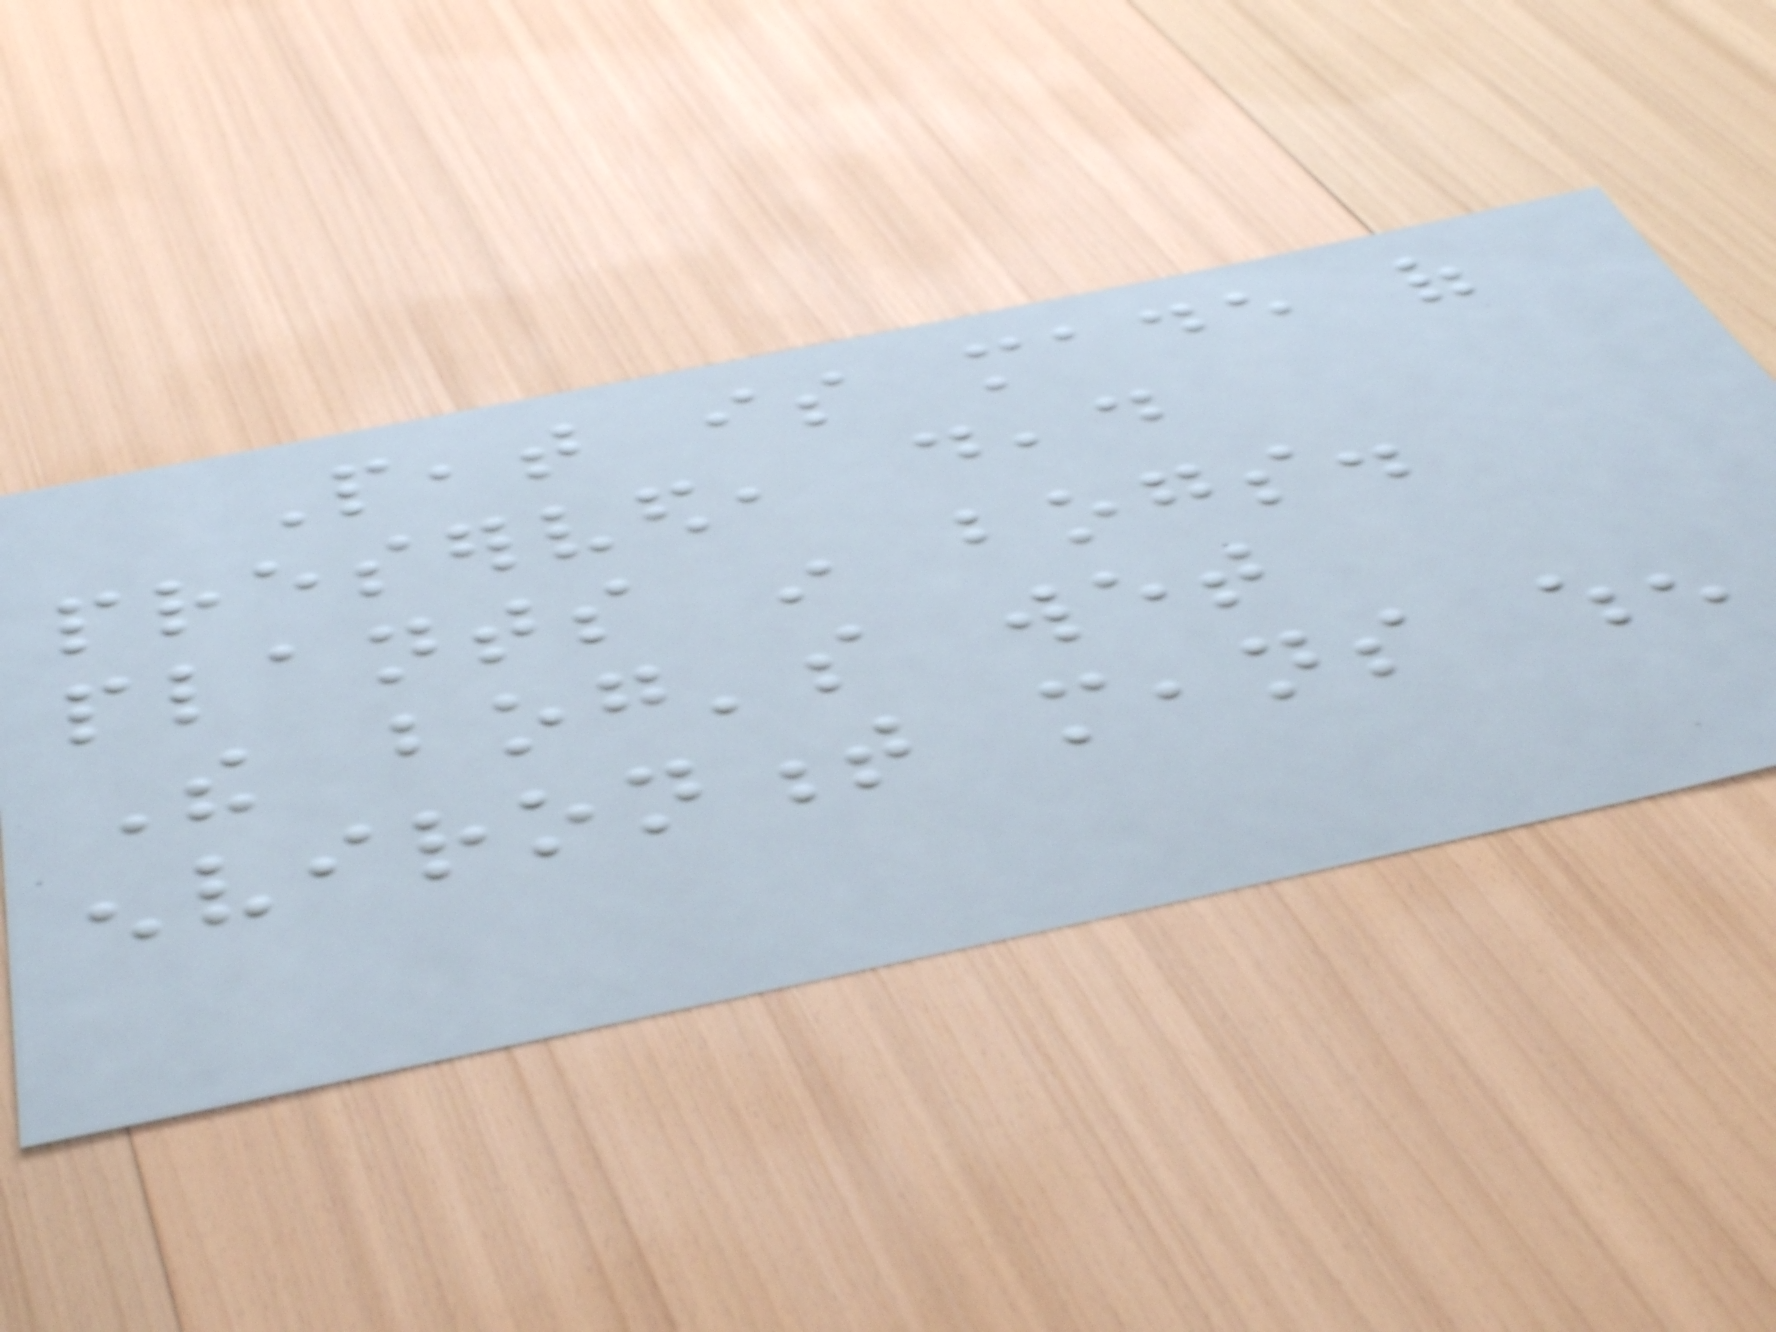Peat is made of
preserved, dead
plants in bogs.
The bog's wet
environment means when
